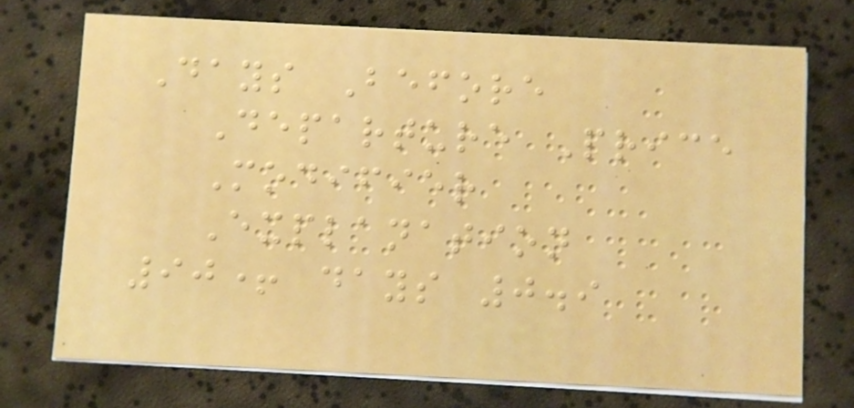Days Before
Departure Price
Modifier
Explanation
90+ days 0.9
